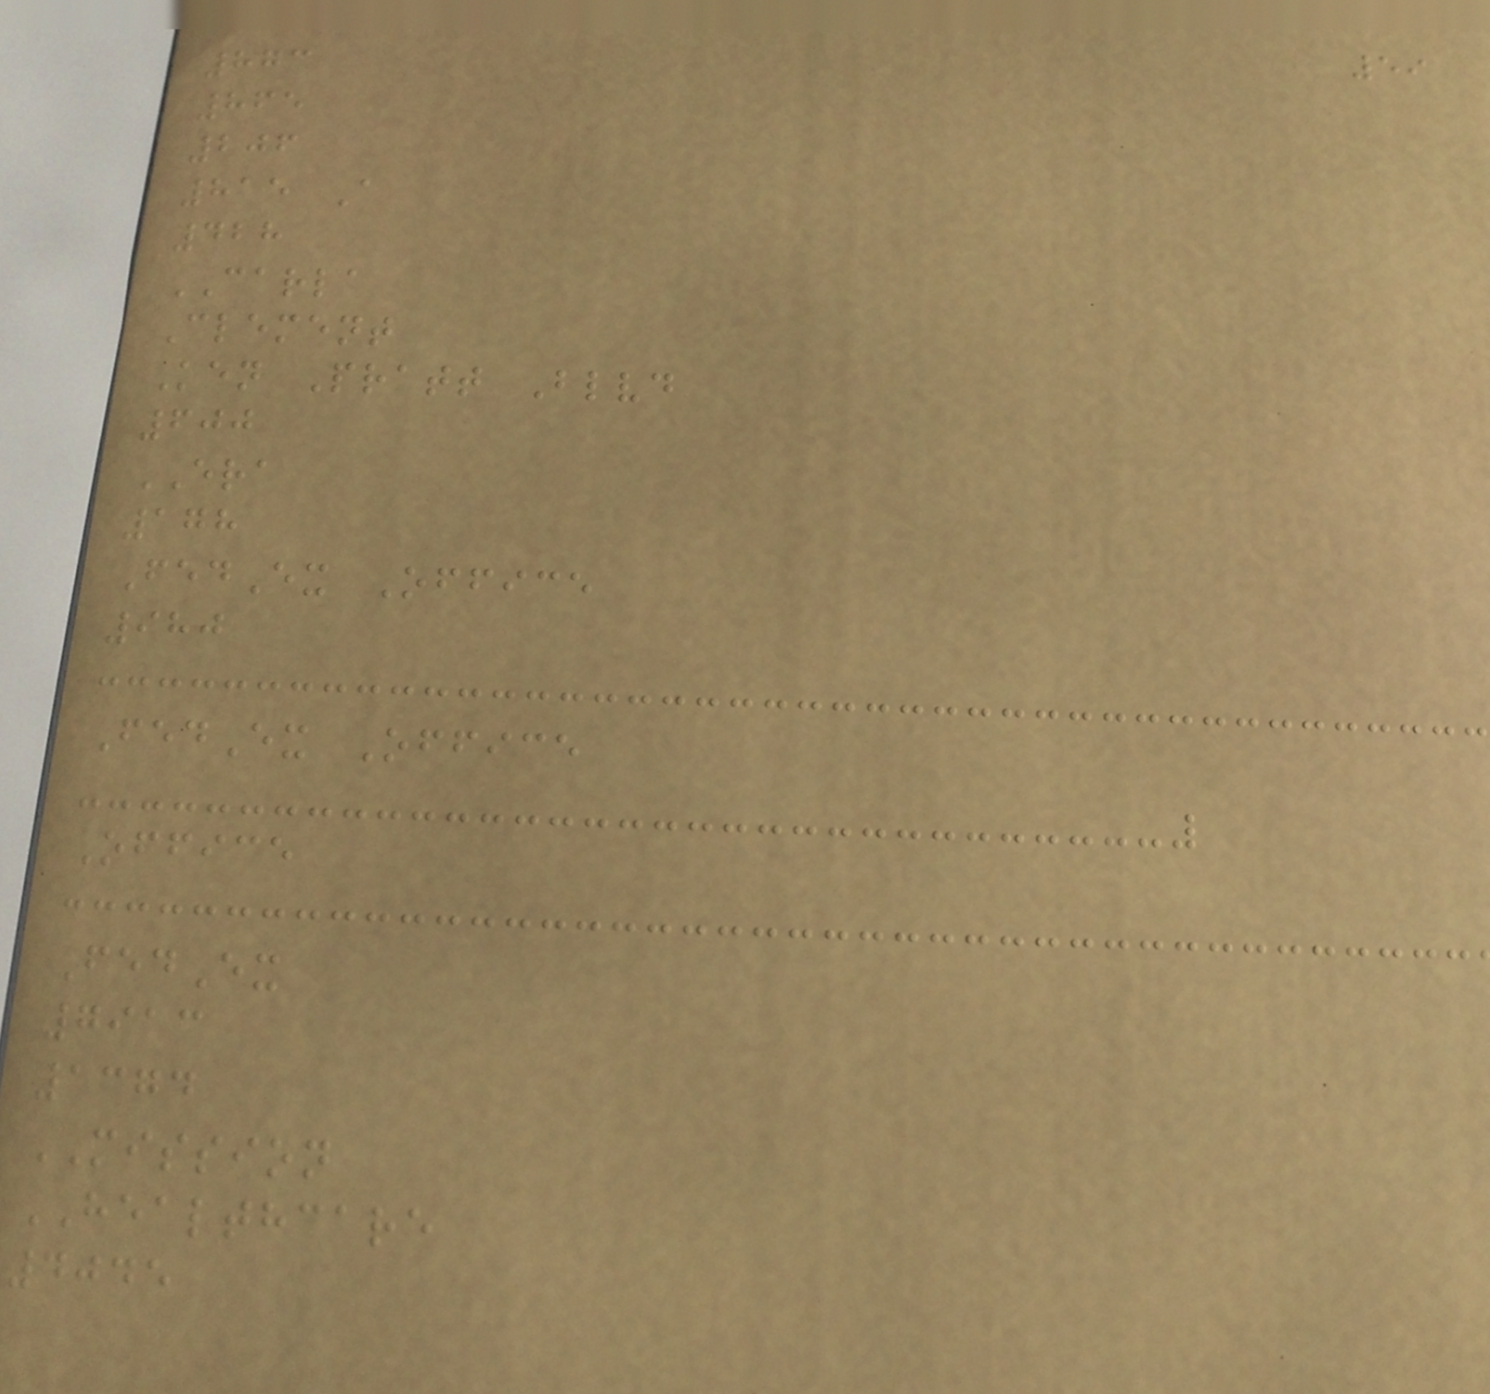59
873
865
206
815 A
428
CARLA
Clement
Ken Pratt Blvd
600
ERA
178
FedEx Office
980
FedEx Office
Office
FedEx
7913
1374
MISSION
HEALTHCARE
4045
